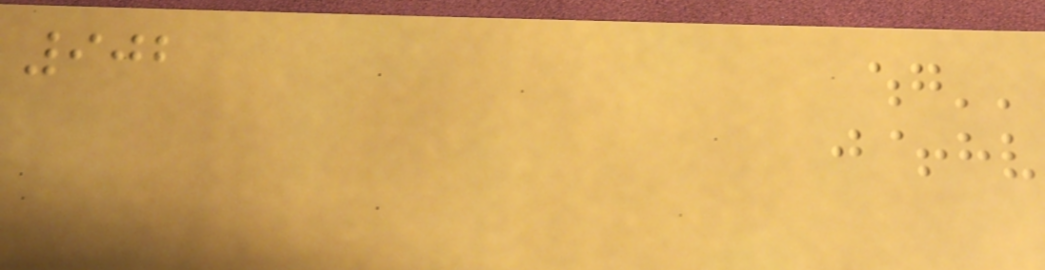902
